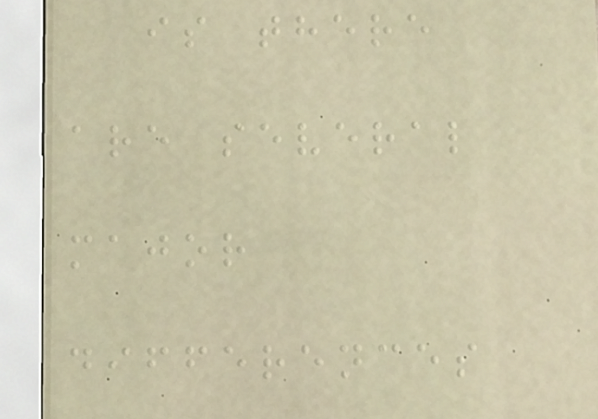is there
are several
major
differences
